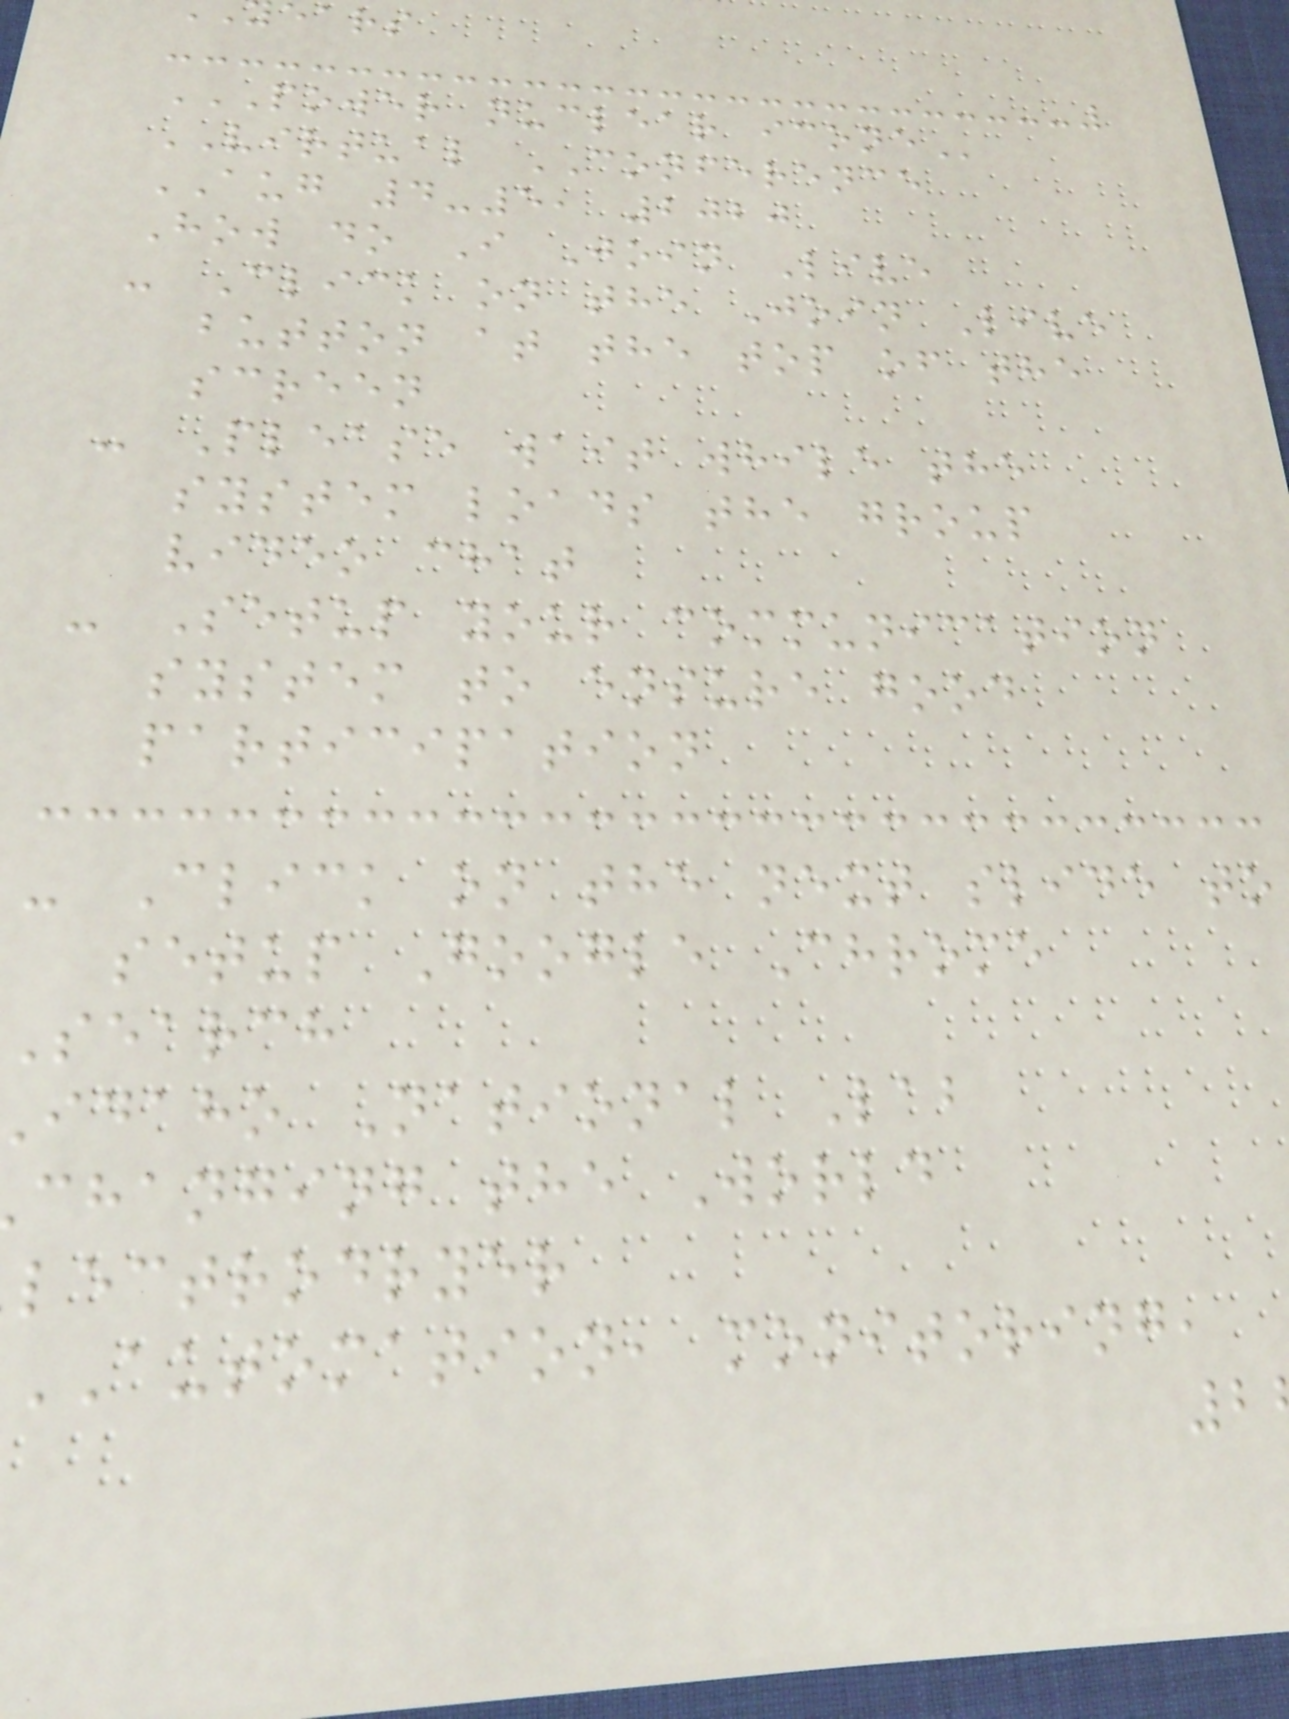ears
POWER NUCLEAR ICONE
VIRTUAL CONFERENCE
AUG 4-5, 2020
How do I Join Live
- Click on the Join Live
button at the top of the
screen
- Please wait while the
system loads the group
video chat
- Setup your communication
system to ensure good
participation
- Click on the next slide to
setup Google Chrome
Search
idaho National Lab
changing the World
lectrodryer
AUTOMATION, monitoring,
